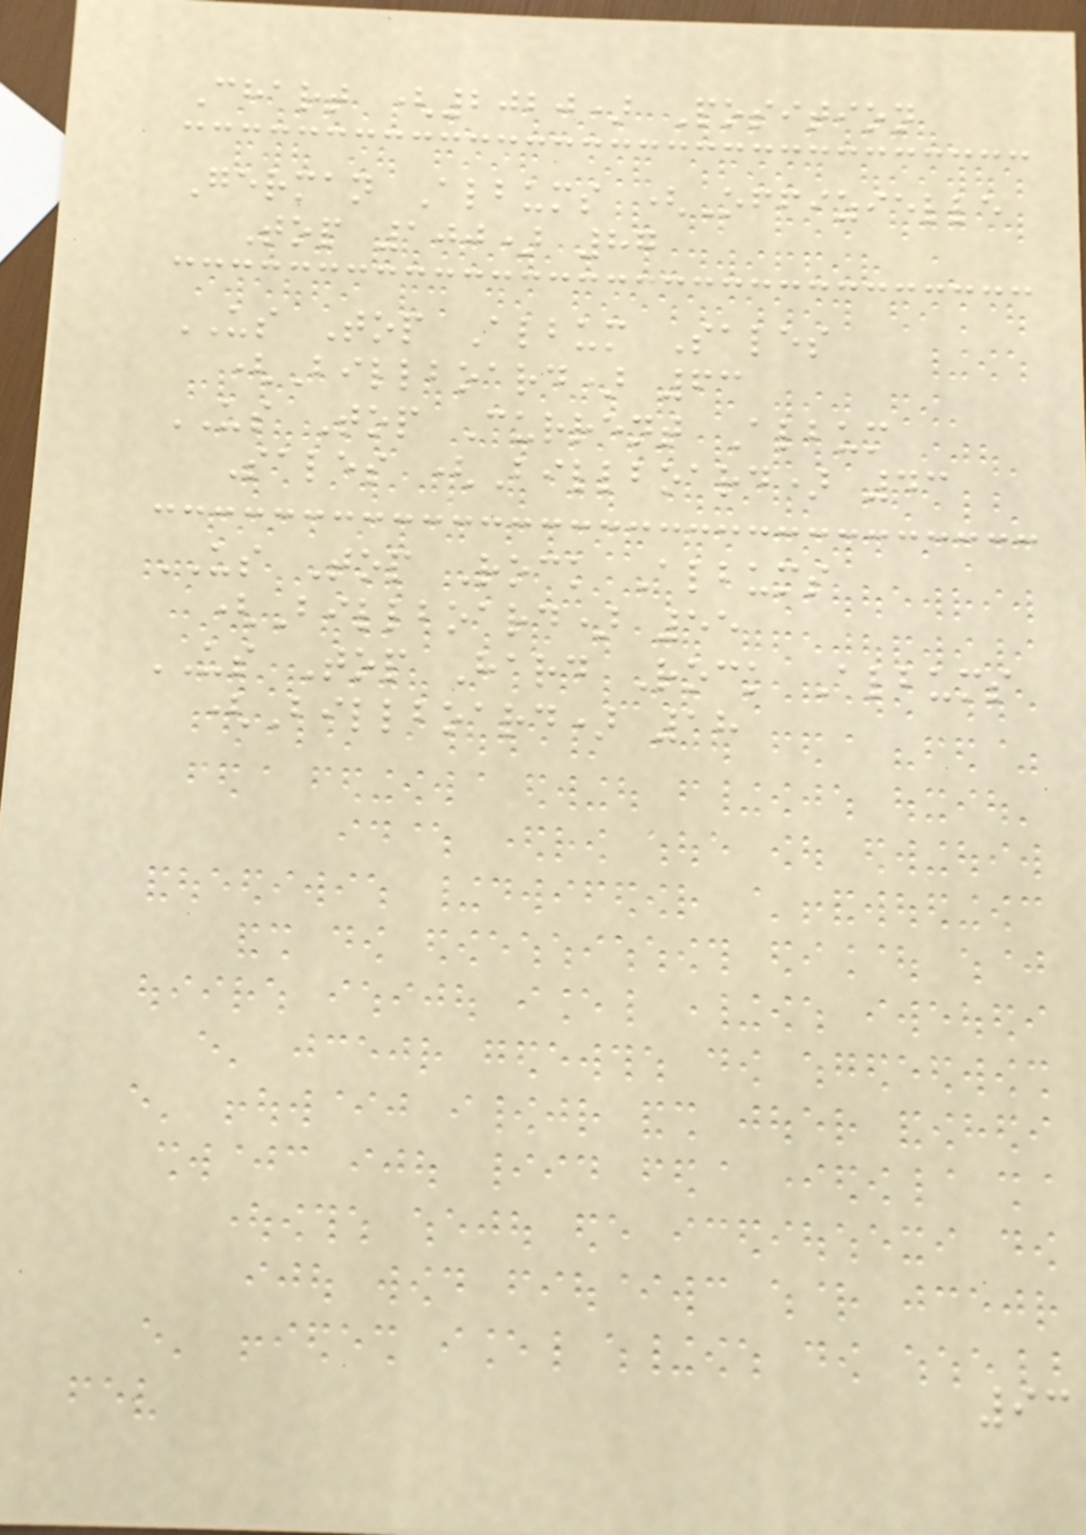Chart (2020) Position
German Albums (Offizielle
Top 100) 87
US Top Album Sales
(Billboard) 63
US Top Current Album
Sales (Billboard) 43
US Top Rock Albums
(Billboard) 55
US Top Hard Rock Albums
(Billboard) 18
93
